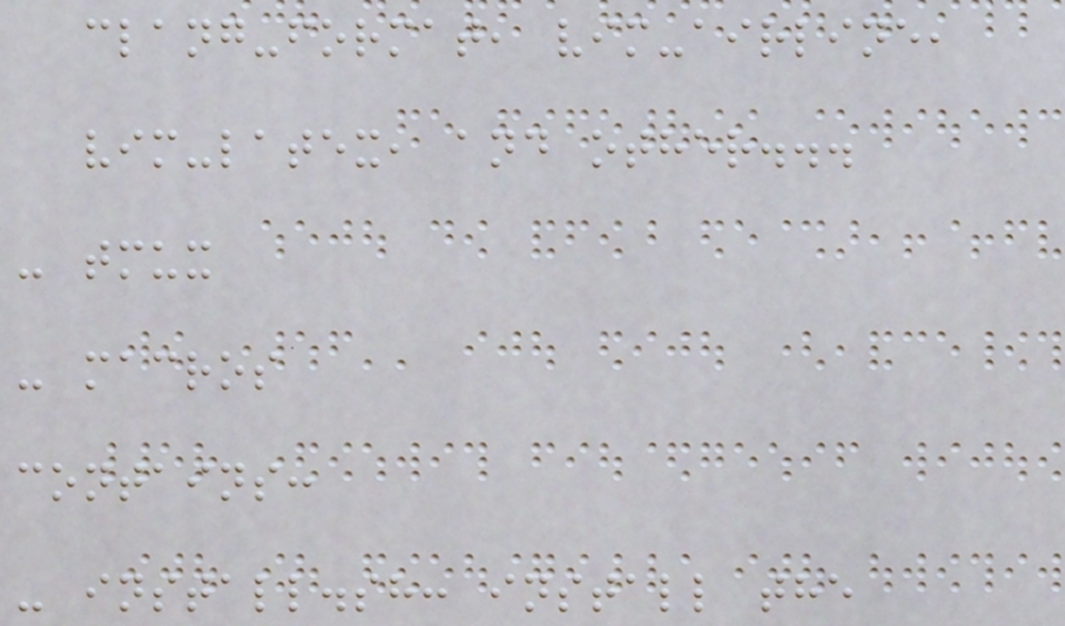clang-format, vim-airline,
vim-latex, and other...
- tmux
- macros
contains:
- install.sh: install the
